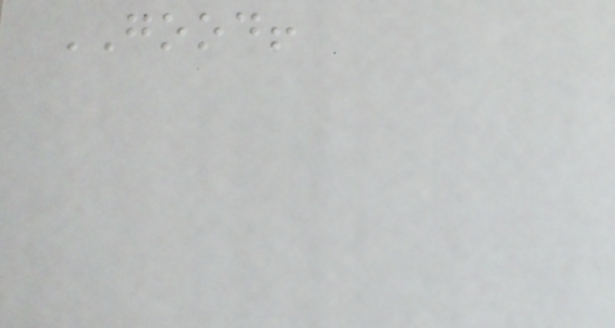GOOD!
